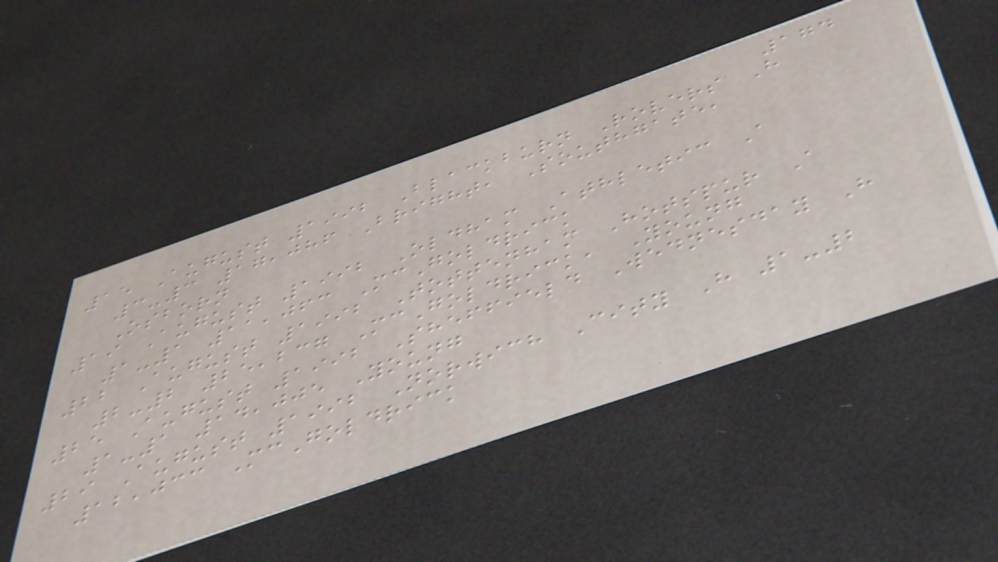174
15 August 1992 Blackburn Rovers H
3-3 17,086 Bright, Southgate,
Osborn
19 August 1992 Oldham Athletic A
1-1 11,063 McGoldrick
22 August 1992 Tottenham Hotspur A
2-2 25,237 McGoldrick, Young
25 August 1992 Sheffield Wednesday H
1-1 14,005 Young
29 August 1992 Norwich City H 1-2
12,033 McGoldrick
